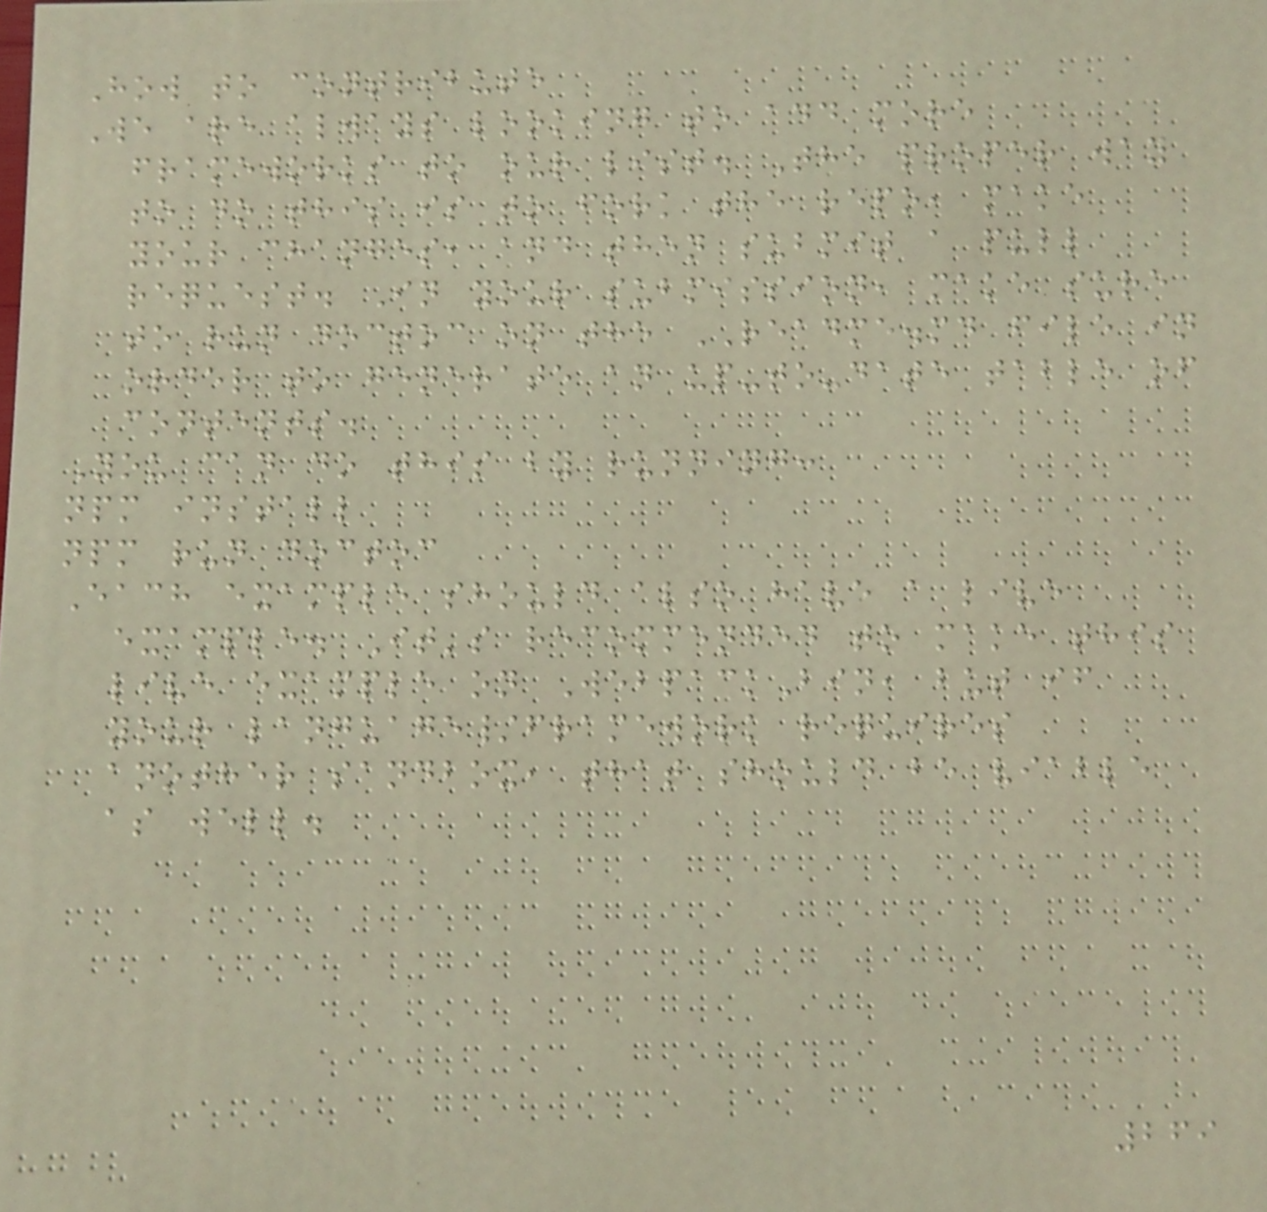How to contribute
We are always looking to add more
frameworks to our list. The proper way
to do this is to fork the repo, make
your changes, and then submit a pull
request. In your submission, make sure
to run doctoc on the README.md file in
order to generate an up-to-date table of
contents.
You can do this by running:
npm install
npm run doctoc
Each example should also have a live
example. It's recommended to make this
live example on WebpackBin, but if
your language/framework requires
another sandbox, that should be viable
as well.
269
